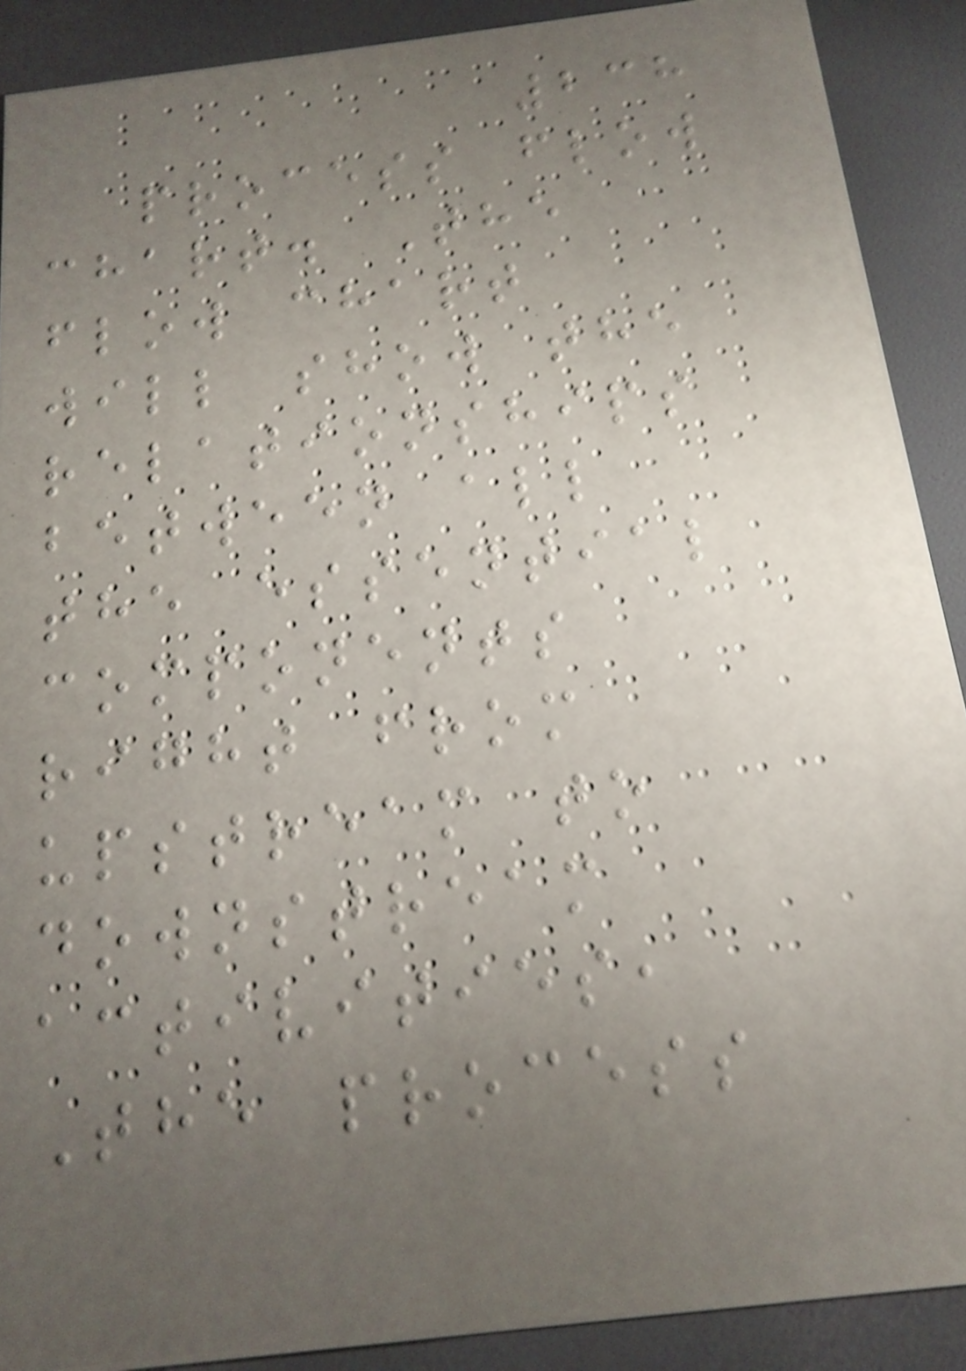238
process flow
chart. The
flow chart
will show the
relationships
between all
the essential
components
right from
upstream to
downstream
activities,
The process
